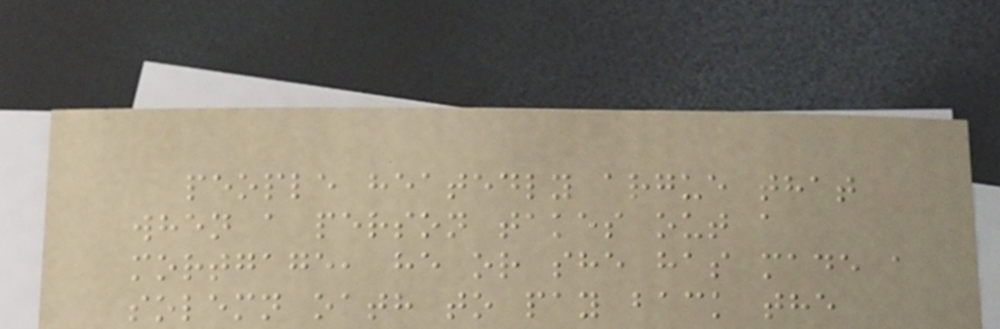people heatedly argue that
when a person takes out a
mortgage, he or she has made a
solemn oath to pay back the
